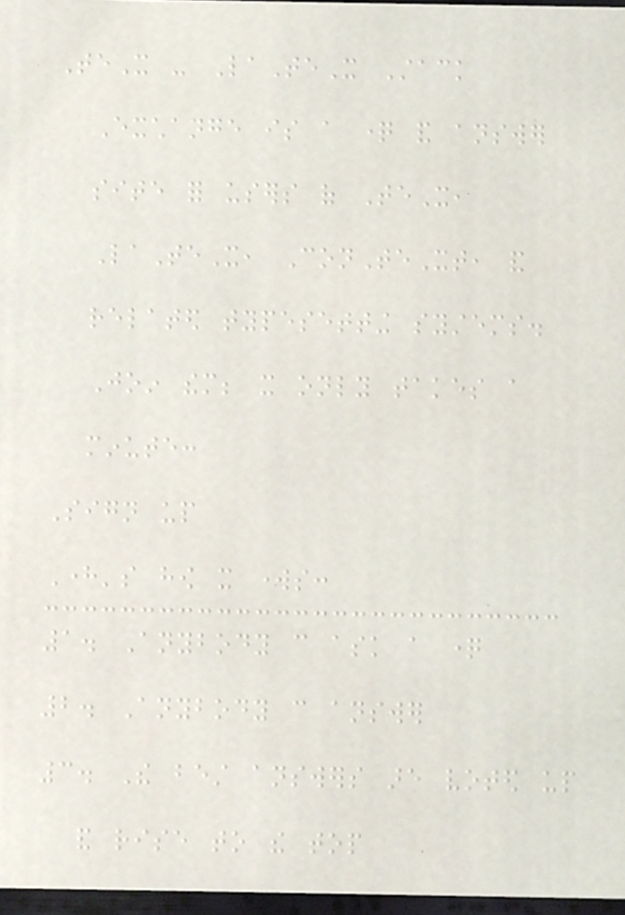TeX - LaTeX Stack
Exchange is a question and answer
site for users of TeX,
LaTeX, ConTeXt, and
related typesetting systems.
Join them; it only takes a
minute:
Sign up
Here's how it works:
1. Anybody can ask a question
2. Anybody can answer
3. The best answers are voted up
and rise to the top
